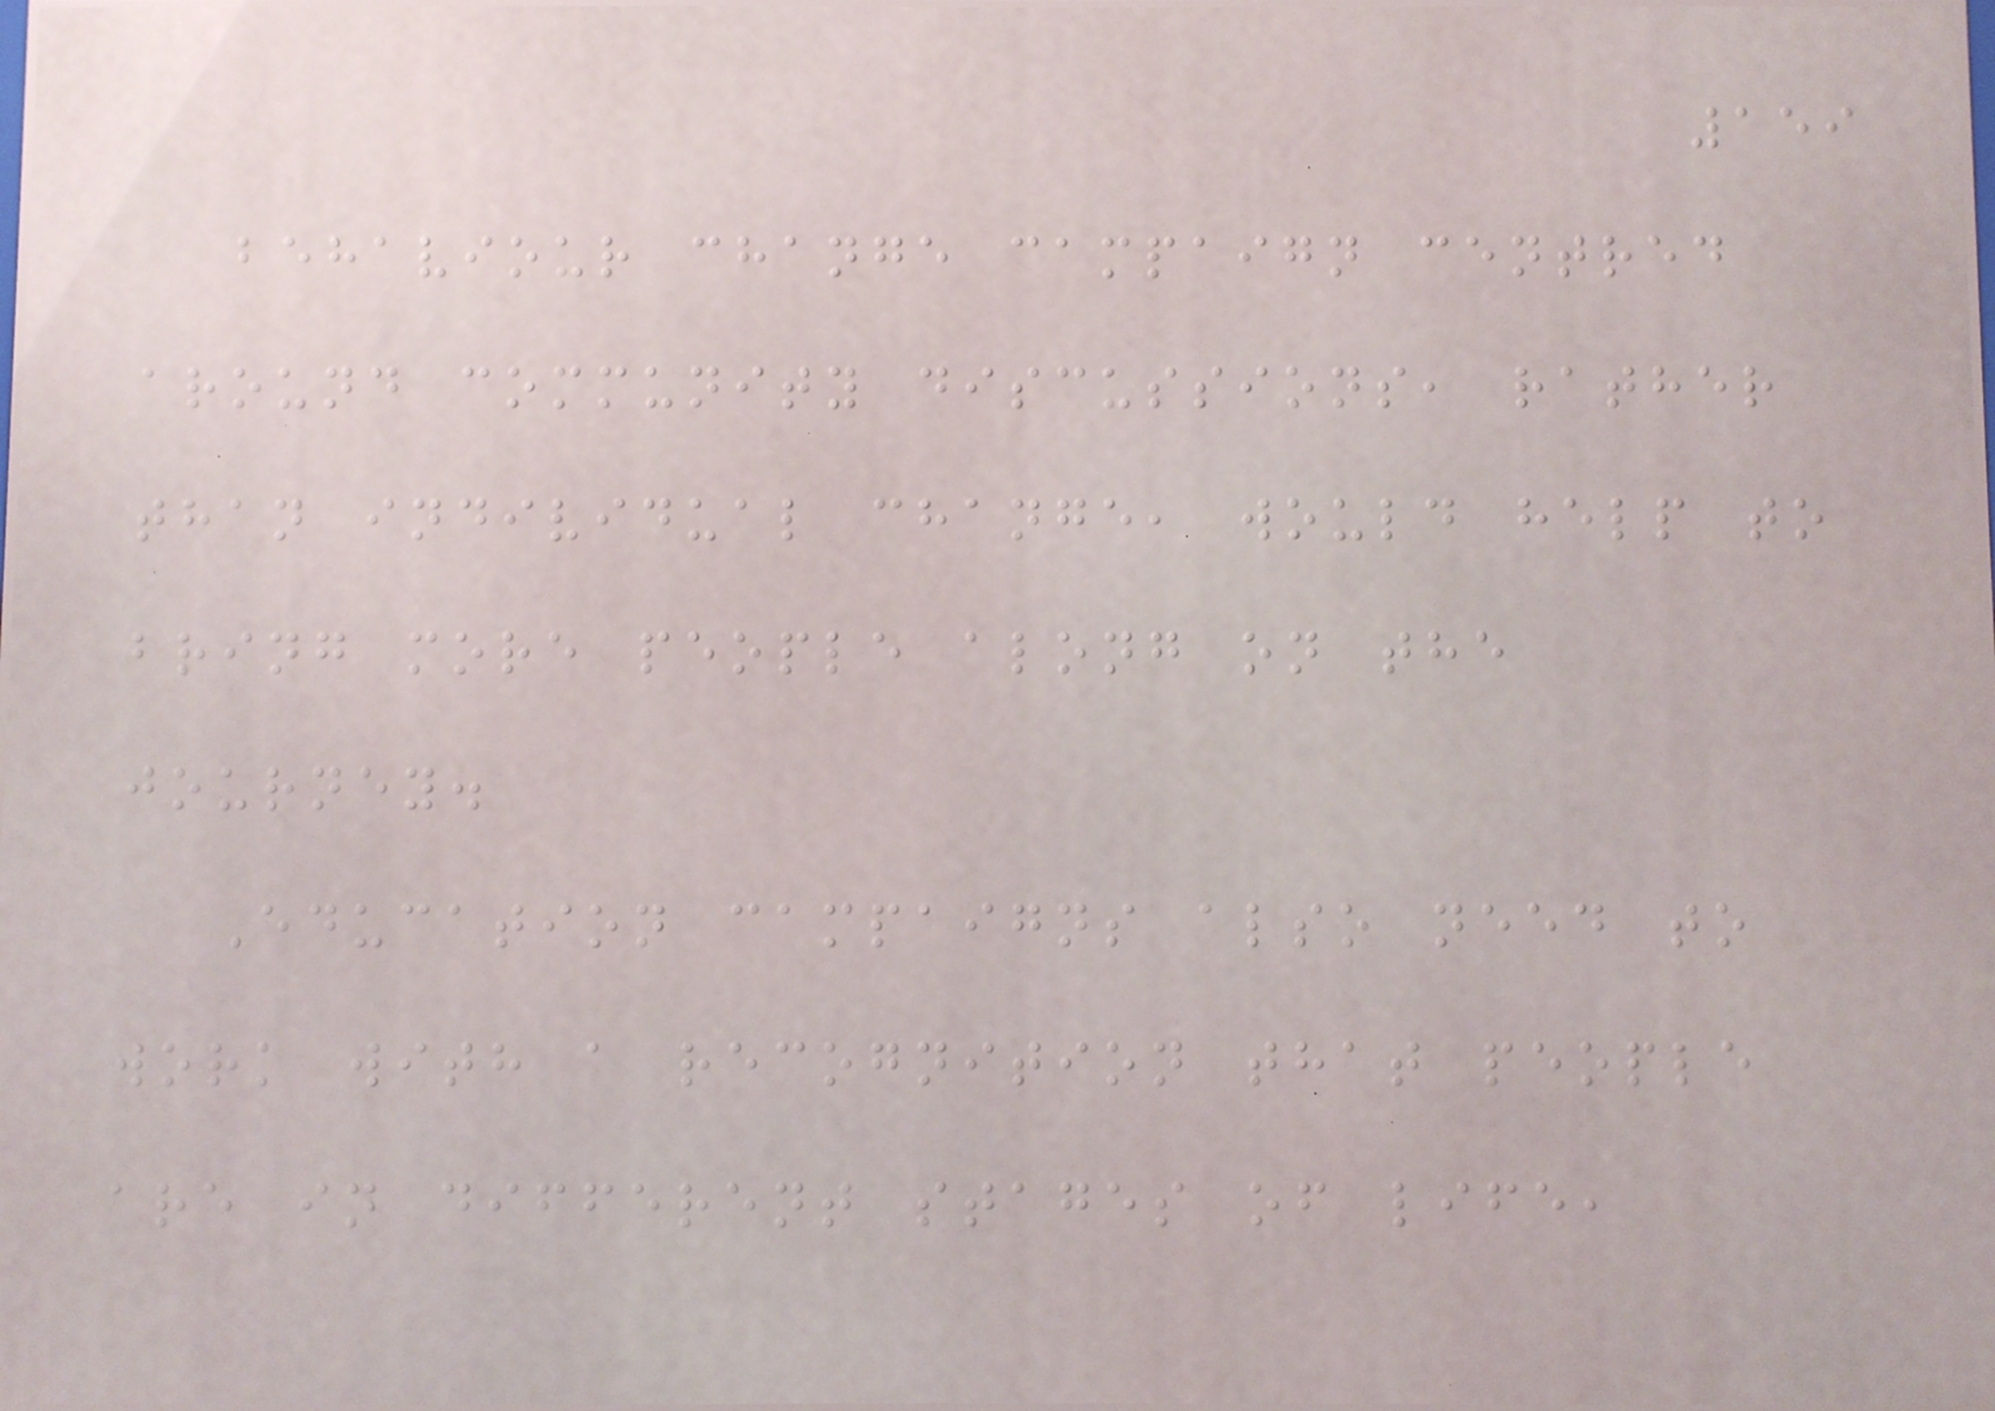159
behaviour change campaign centred
around community discussions, rather
than individual change, would help to
bring more people along on the
journey.
Education campaigns also need to
work with a recognition that people
are in different stages of life,
